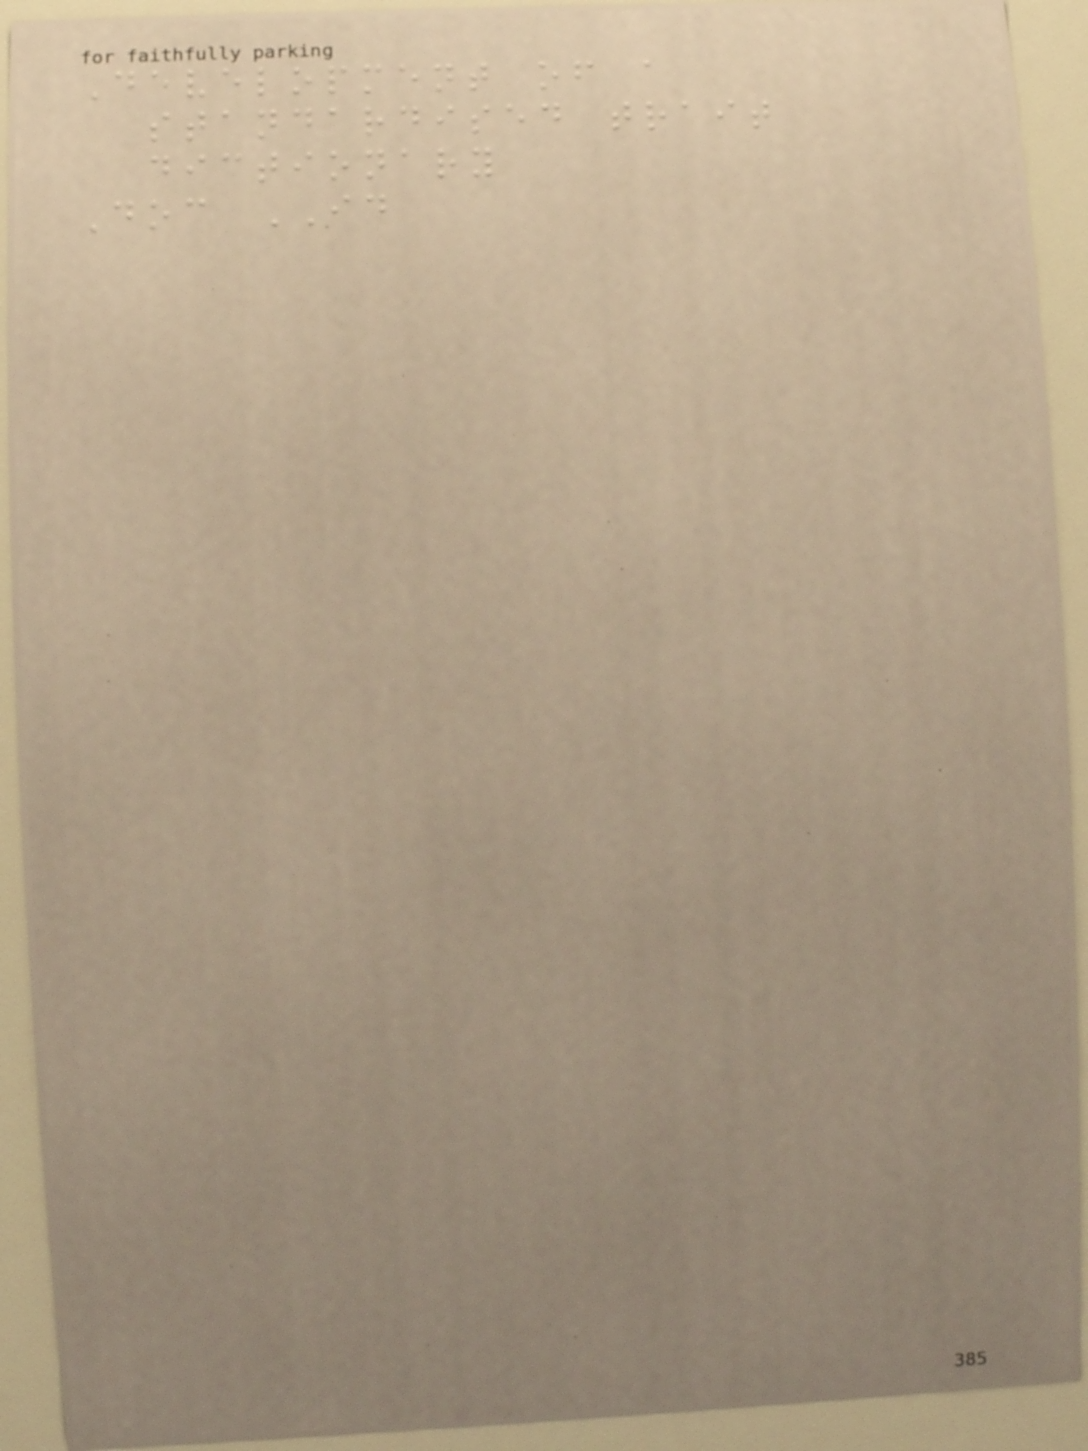Development of a
standardised trait
dictionary
Doc ID
